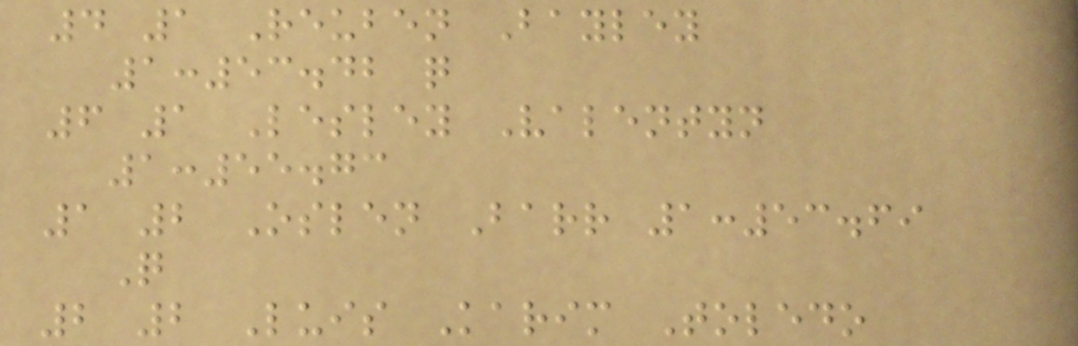4 1 Reuben Bayley
1:53.42 q
6 1 Lesley Valentyn
1:55.73
1 2 Oslen Barr 1:53.69
Q
2 2 Luis Karim Toledo
